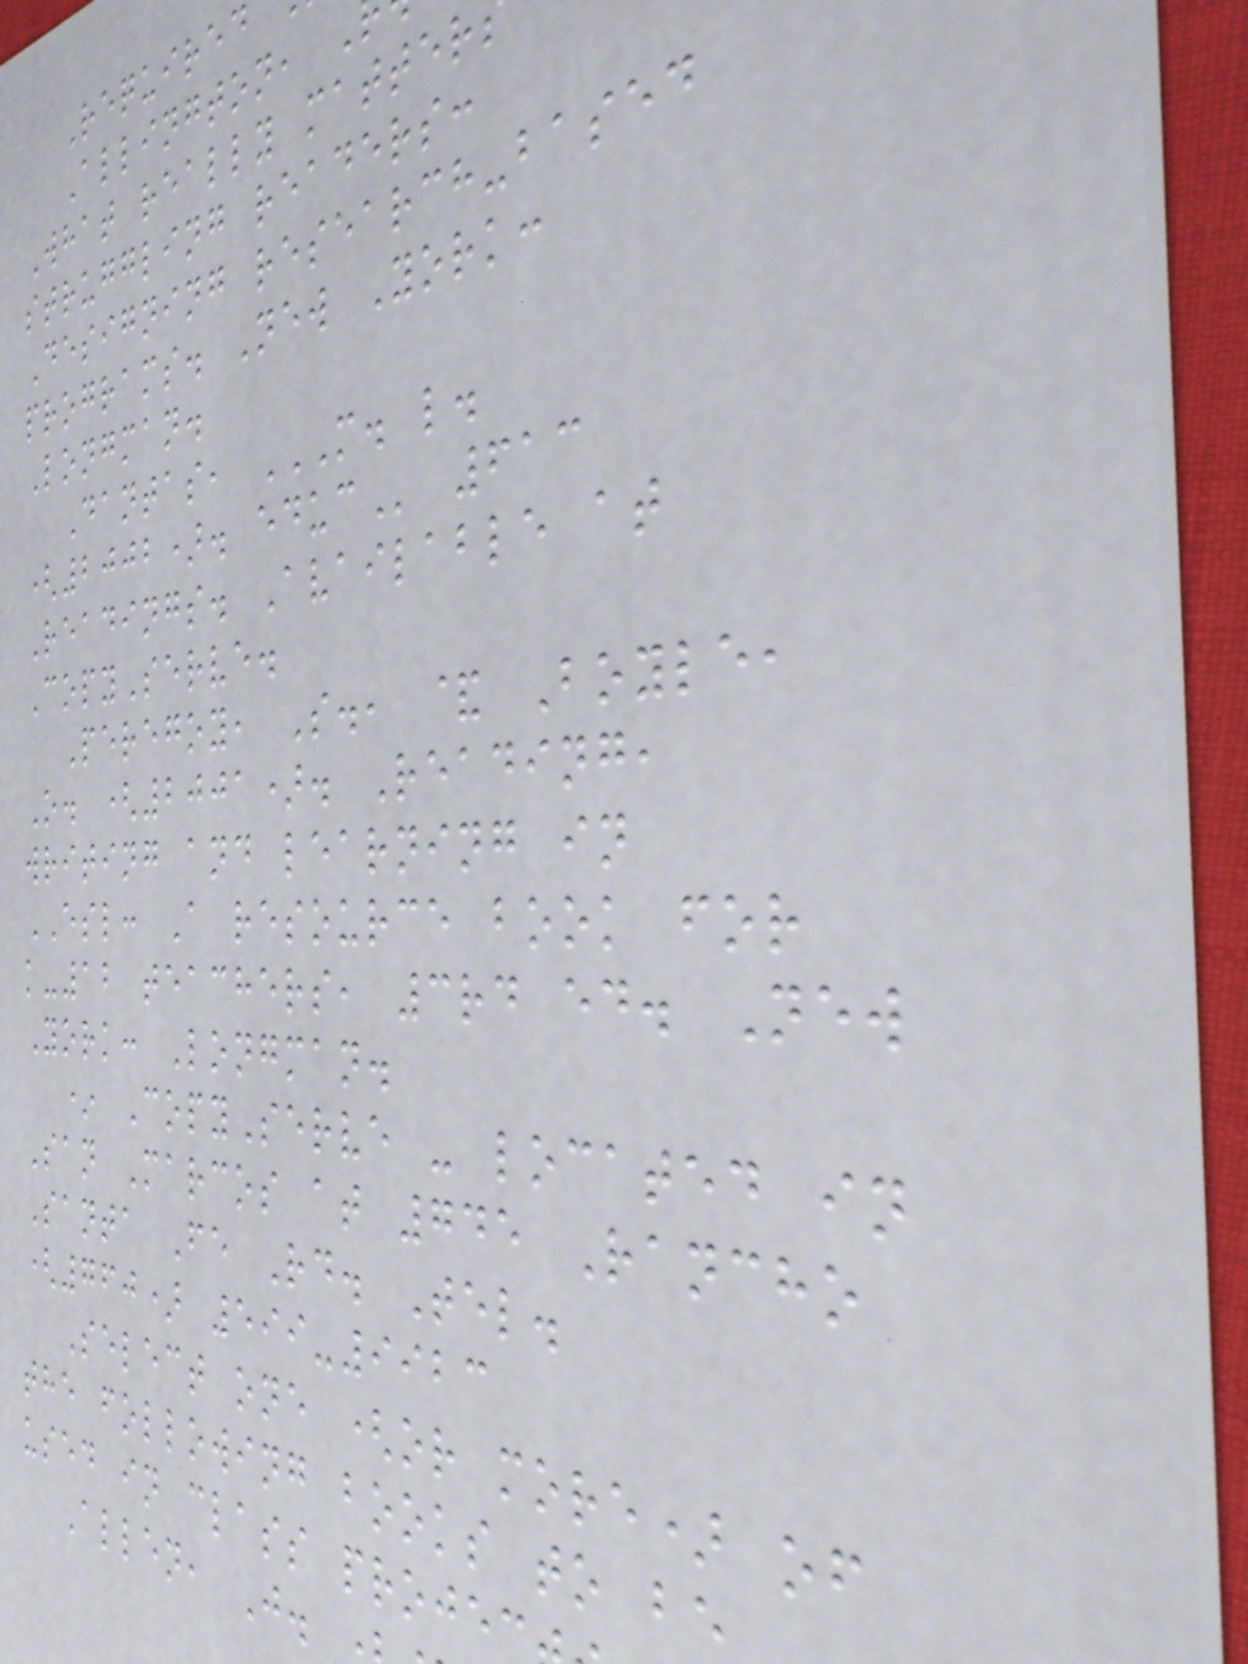Required
Allington,
What really matter
struggling readers:
Designing research-based
programs. New York:
Longman.
Dantas, M. L.
(2002).
Readings. Available at
CopyServe.
Peregoy, S., & Boyle,
O. (2001). Reading,
writing and learning in
ESL: A resource book for
k-12 teachers, 3rd ed. New
York: Longman.
* CopyServe - located in
San Marcos at 745 Rancho
Santa Fe Rd. Tel.
(760) 599-9923
Select one (or more) of
the following books to be
used in class proje
Allen, J.
